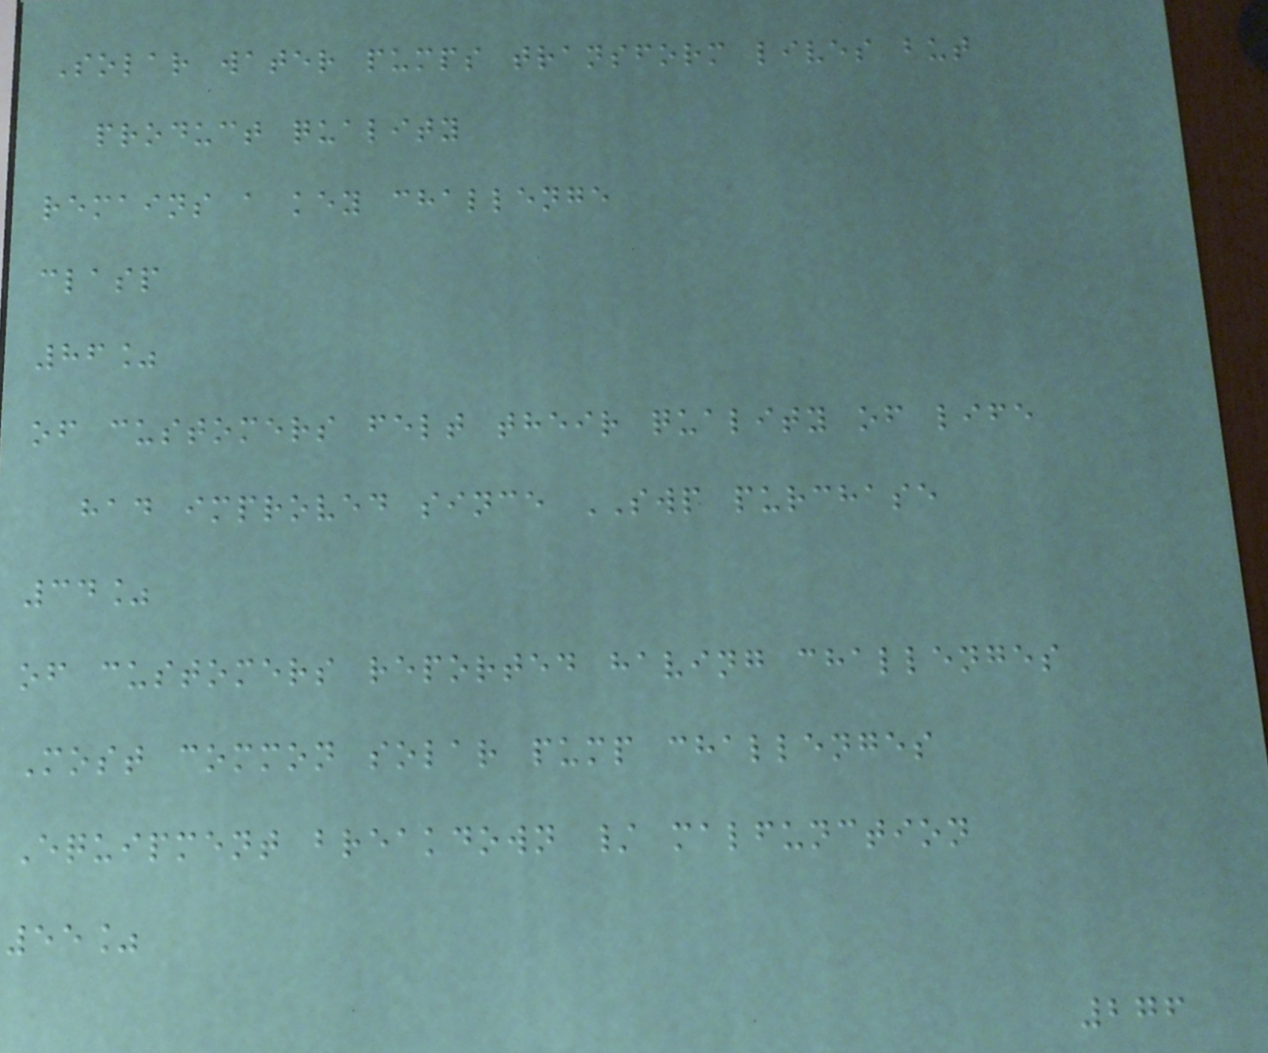Solar water pumps transform lives but
product quality
remains a key challenge
clasp
86%
of customers felt their quality of life
had improved since SWP purchase
34%
of customers reported having challenges
Most common solar pump challenges
Equipment breakdown / malfunction
55%
276
